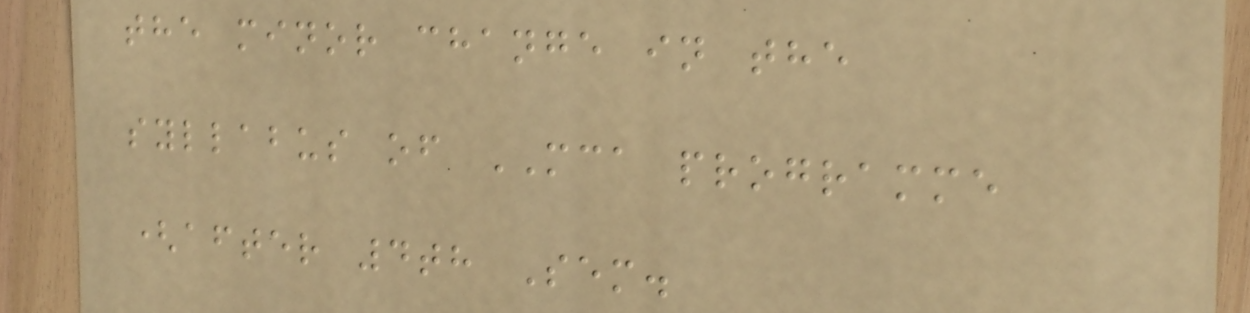the minor change in the
syllabus of MCA programme
(after 4th Sem.
